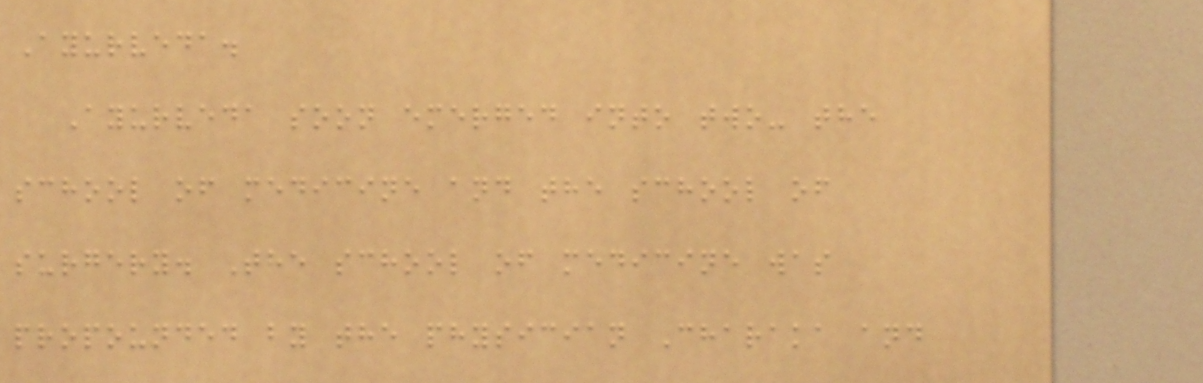Ayurveda.
Ayurveda soon emerged into two- the
school of medicine and the school of
surgery. The school of medicine was
propounded by the physician Charaka and
